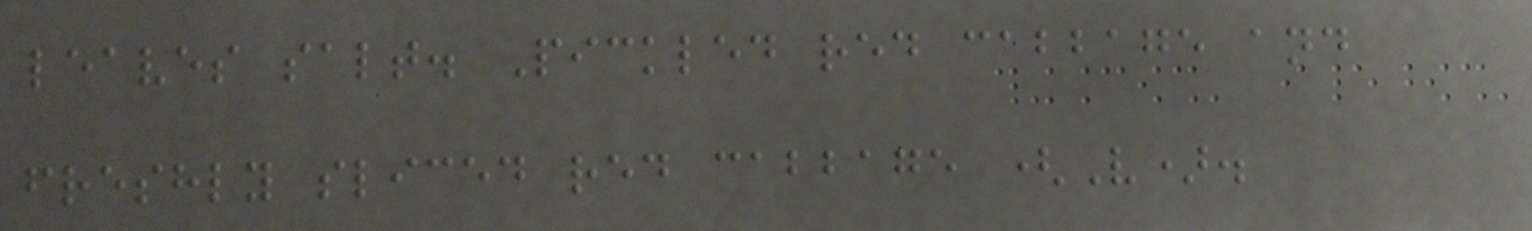leaves salt. Pickled red cabbage and
freshly sliced red cabbage (V).
